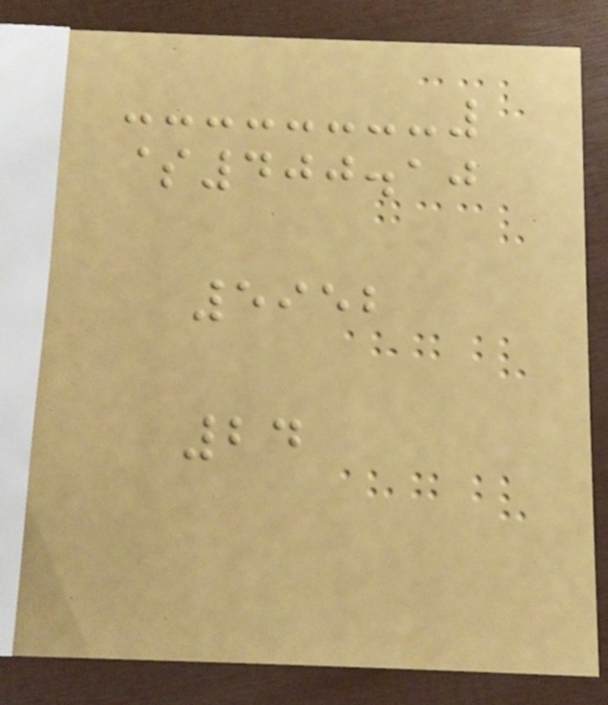$400.10
5952
24
